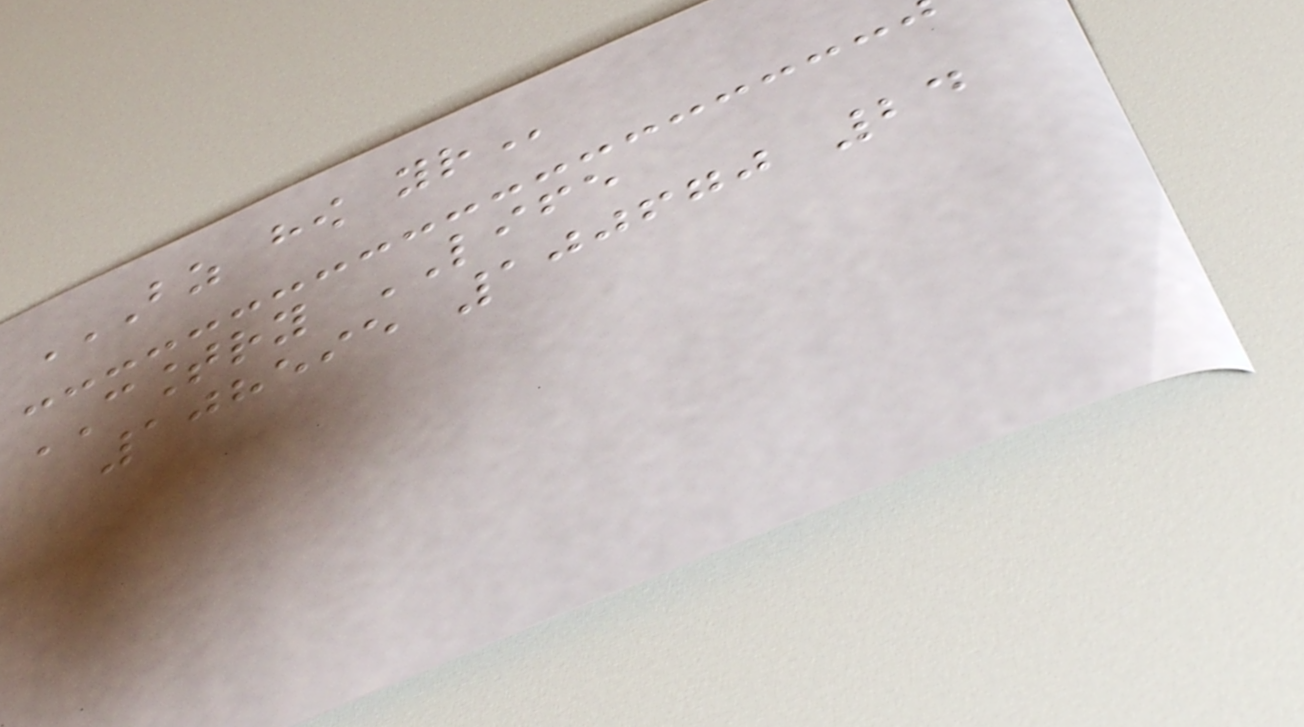BZ HOW YOUR
COUNTRY LIFE
108595 100670 24
